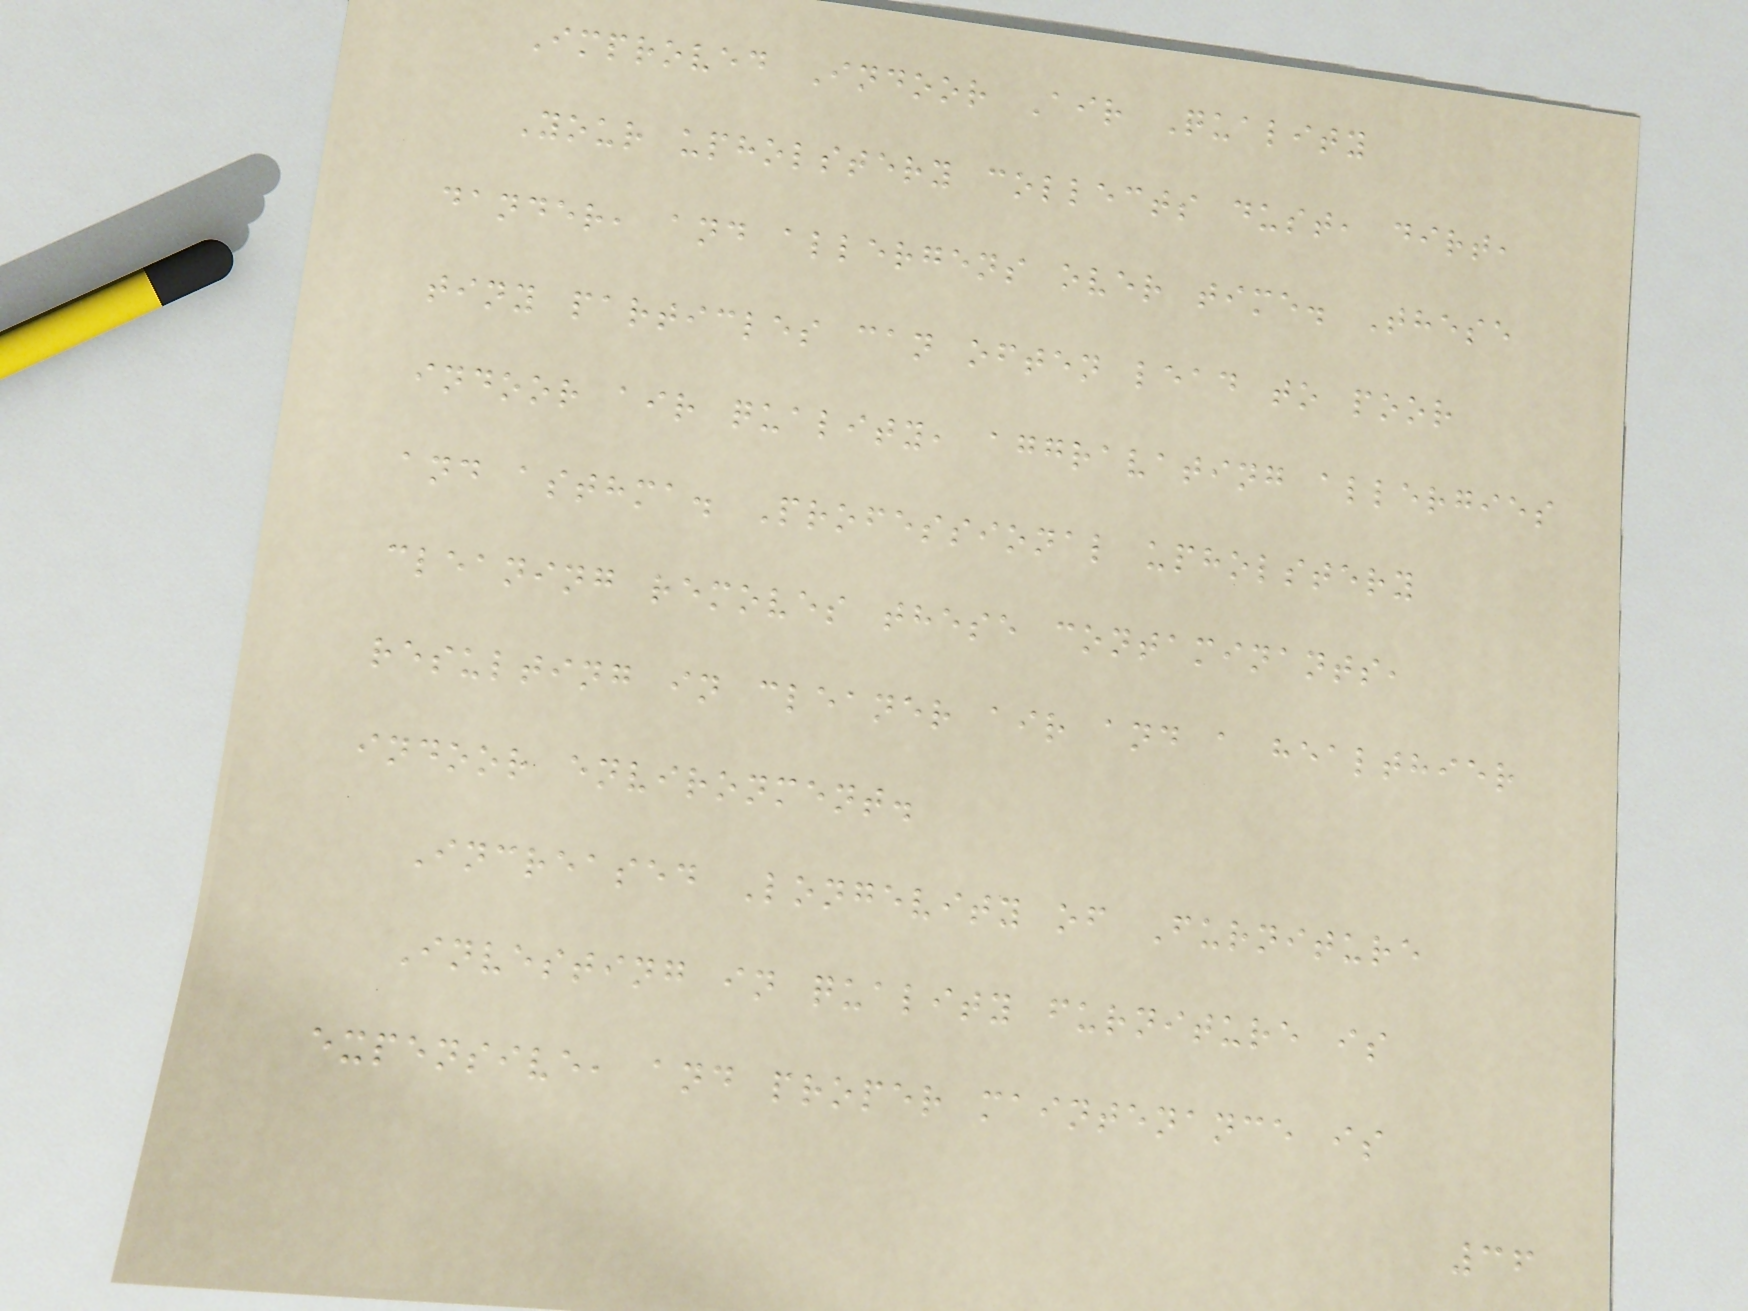Improved Indoor Air Quality
Your upholstery collects dust, dirt,
dander, and allergens over time. These
tiny particles can often lead to poor
indoor air quality, aggravating allergies
and asthma. Professional upholstery
cleaning removes these contaminants,
resulting in cleaner air and a healthier
indoor environment.
Increased Longevity of Furniture
Investing in quality furniture is
expensive, and proper maintenance is
36
